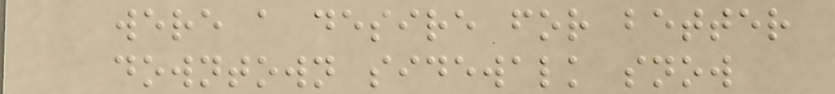were a desire for better
downtown sidewalk snow
